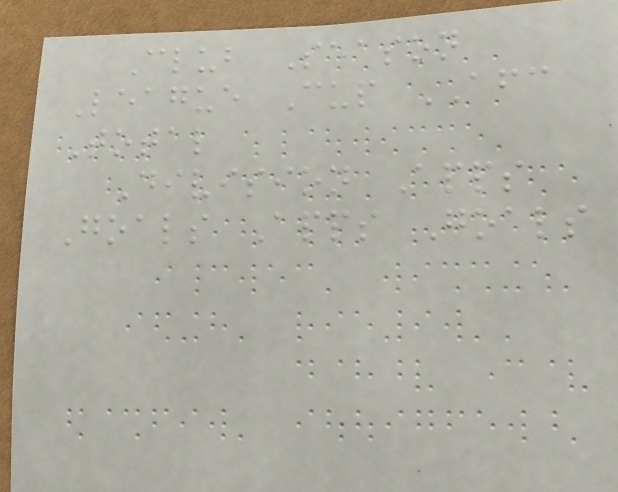Club Season
League Cup AFC
Total
Division Apps
Goals Apps Goals
